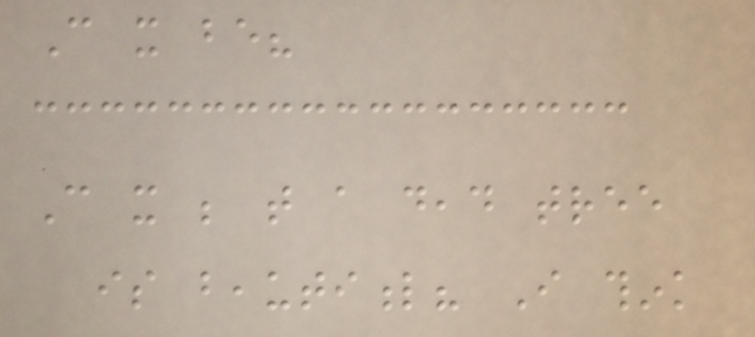Can it be?
Can it be that a dead tree
is beautiful? I think
